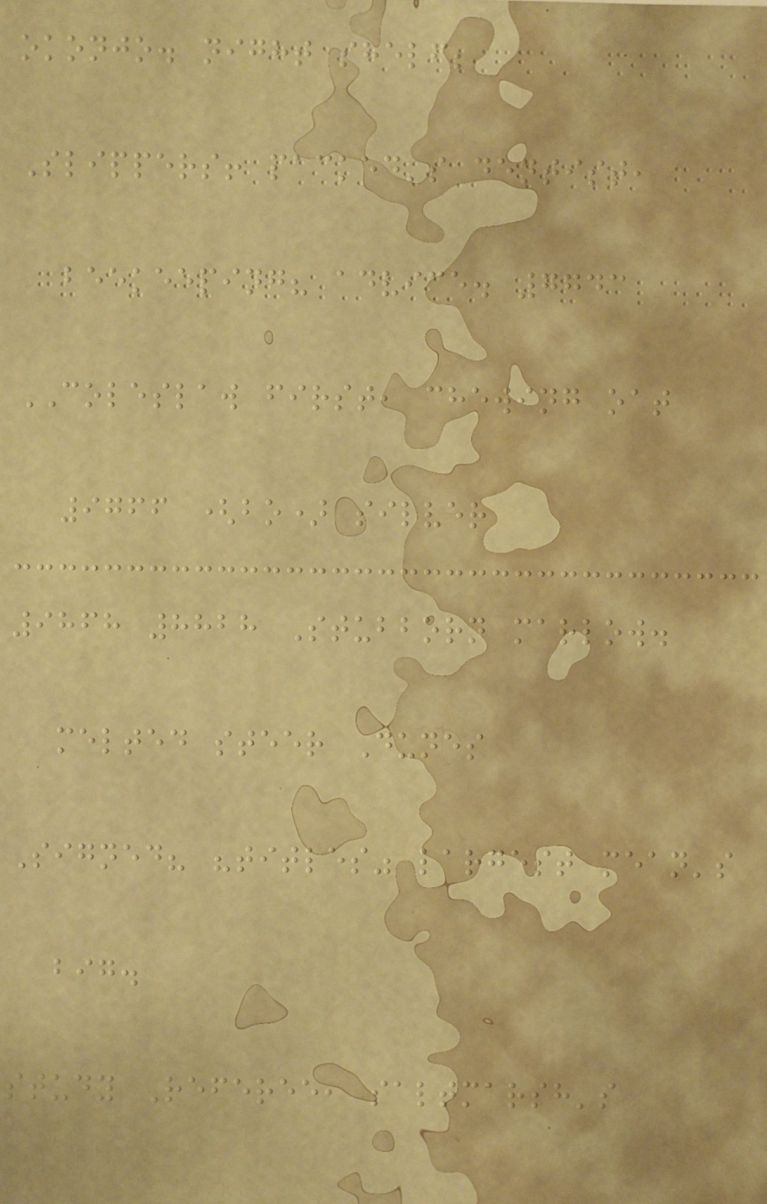okonjo. night shelf;
Slippers! packed's dentist,
beekeeping? advice. 7743
COLESLAW first, chewing oat
9766 (bo) silver
9868 8828 Stubborn marlow.
melted steer Dunes
Signed? "titles" largest mean's
big.
study Referee, saltmarsh's
